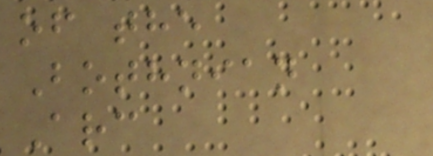of the
Bothnian
Arc
